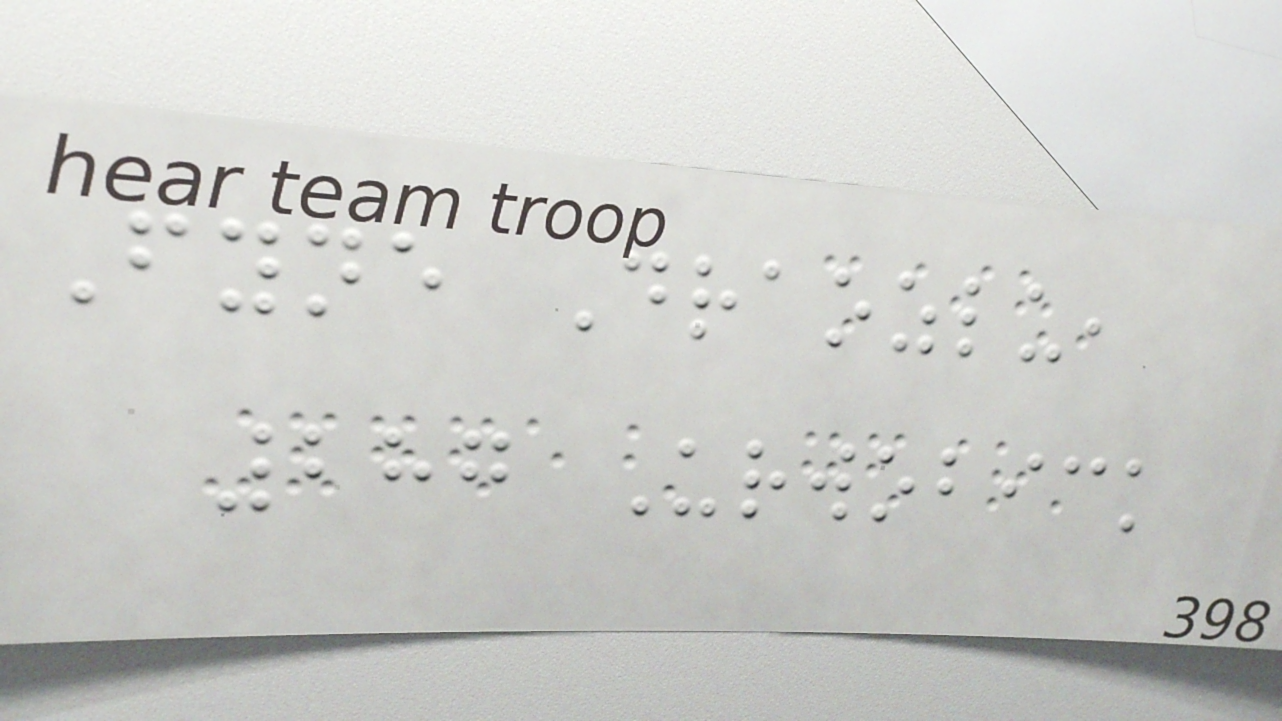Fyne Draozlu,
287 Urwobick
